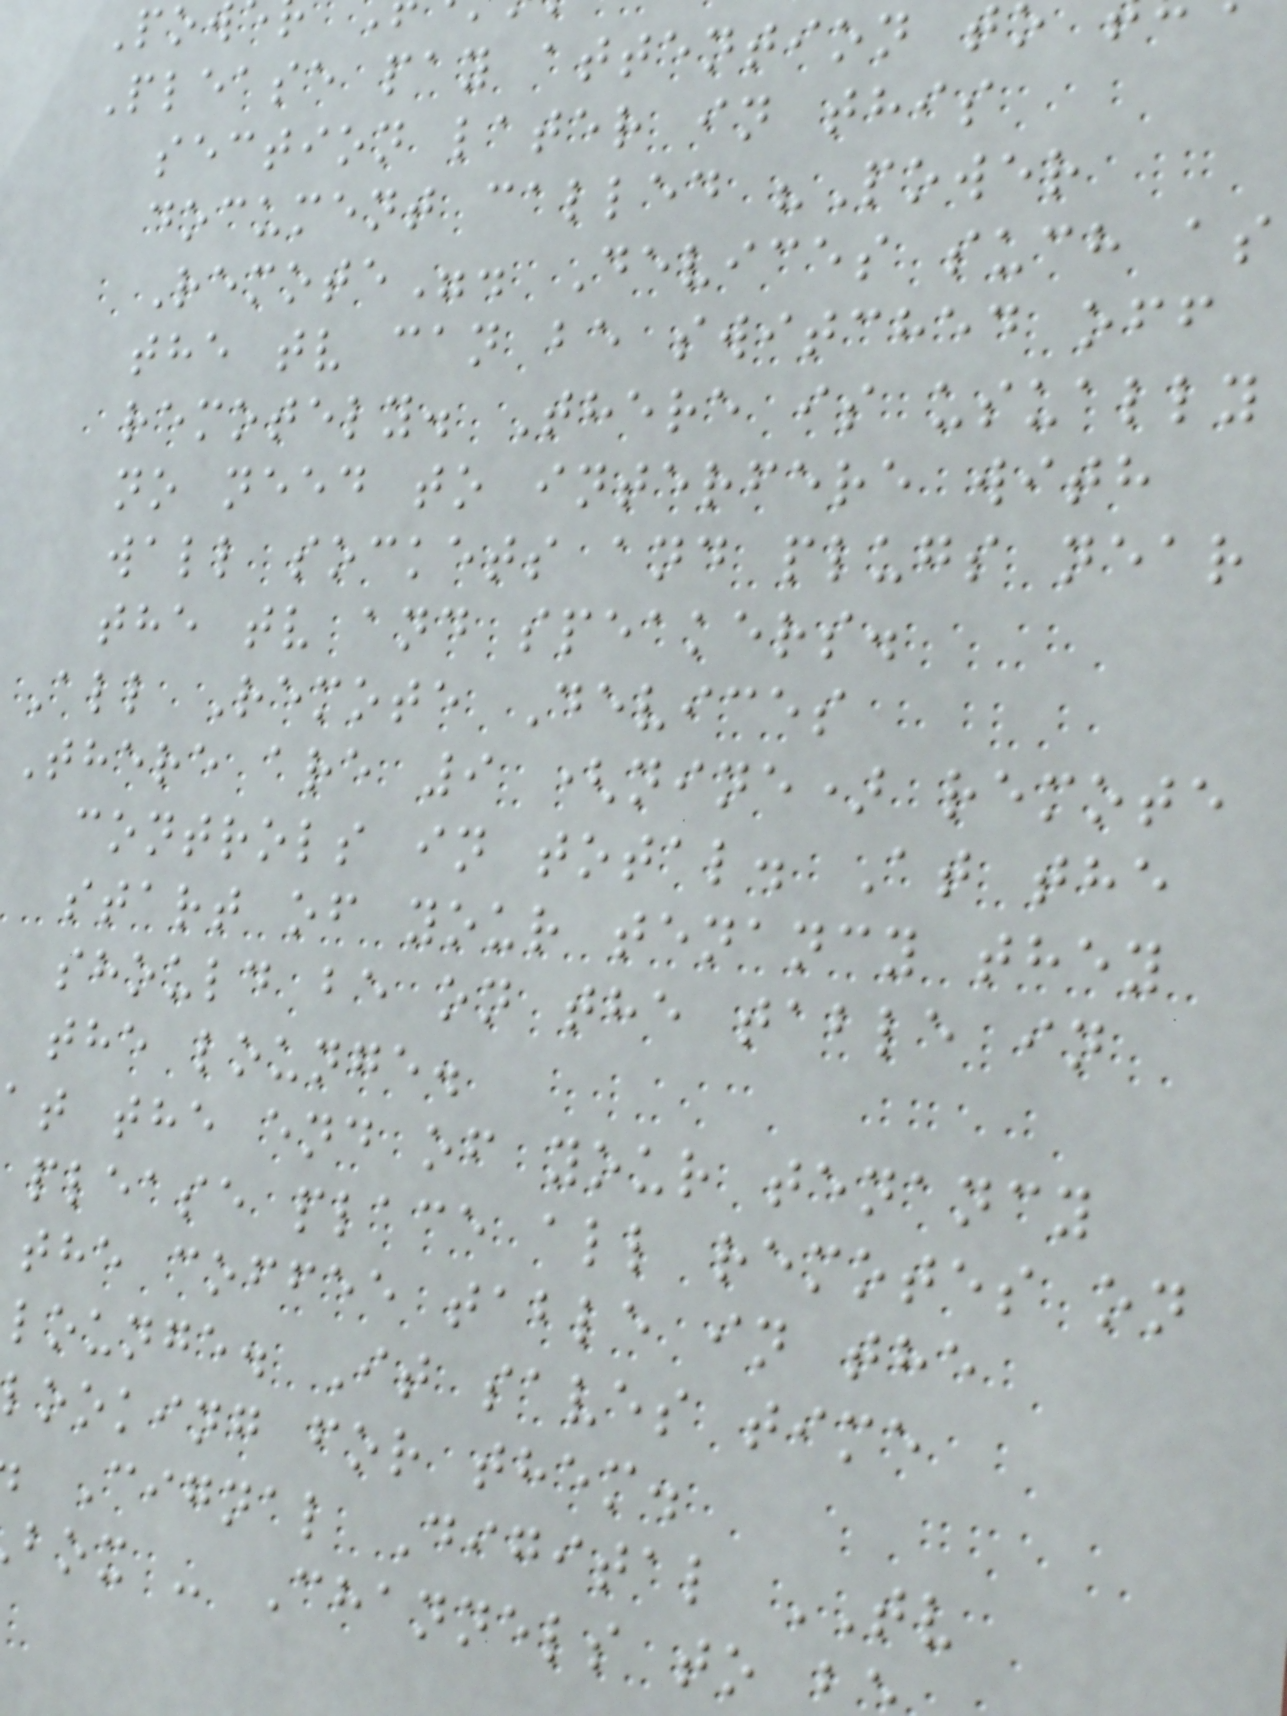Please pay attention t
section later in this
document called "Power
Remote". Devices such as
the tv can be switched off
remotely. There is usually
no need to interfere with
wall sockets and plugs near
the tv and speakers.
All Remote Devices
There are 9 (nine) remote
controls in total. At the
start of your tenancy they
should be on the table in
the lounge.
at the end of your tenancy
please place all remotes on
the coffee table in the
lounge. It saves time
looking for them.
Cignal Digital TV
box - Channels to
